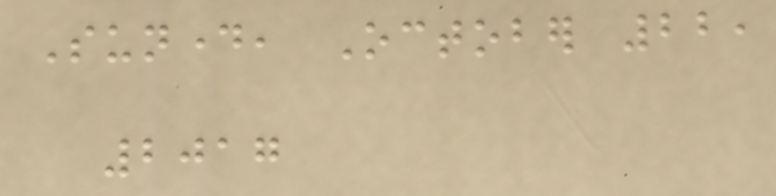Sunday, October 22,
2017
